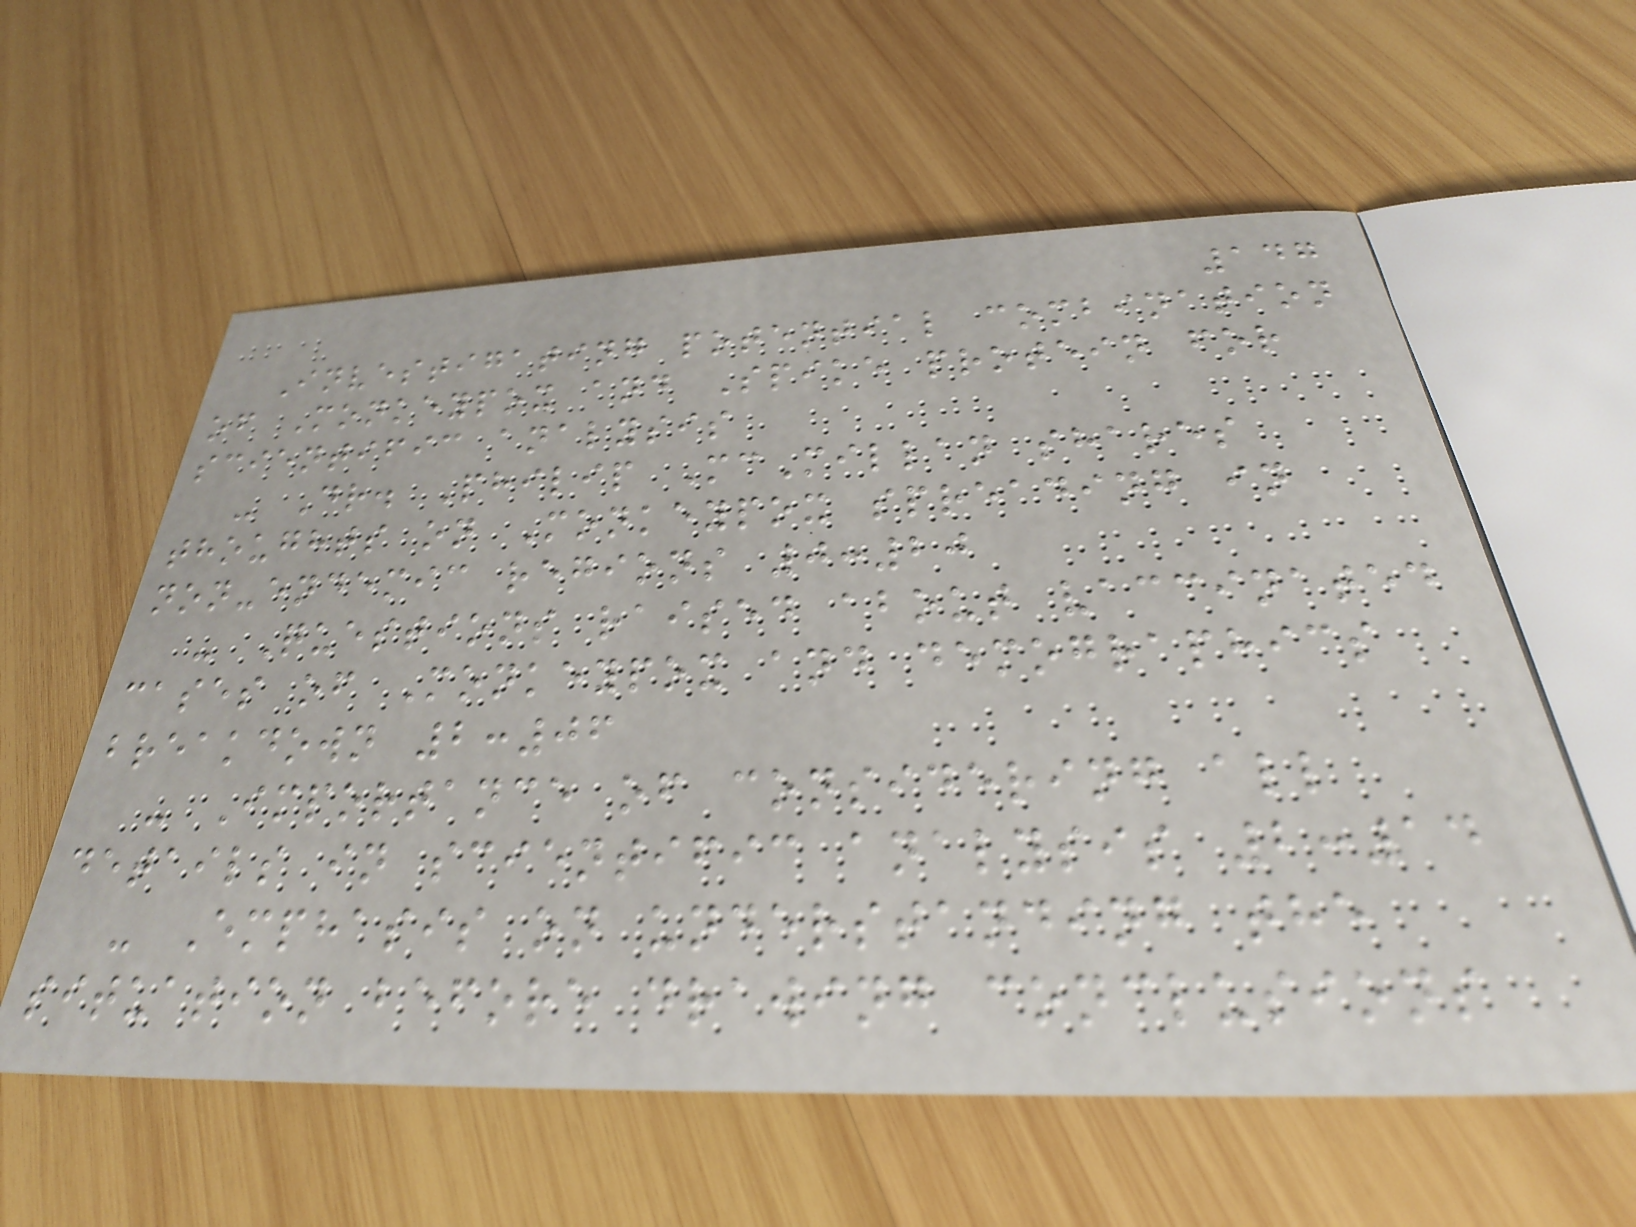147
Investigating potential combination
of Monkeypox and Spike protein for
scientific analysis
- Dr. Philip McMillan shares
thoughts on Monkeypox spreading in
non-endemic regions 0:20
- Questions raised about vaccinated
cases of Monkeypox and demographics
breakdown 2:06
- Importance of considering all
details in scientific analysis 2:14
- Emphasis on understanding the
situation before drawing conclusions
